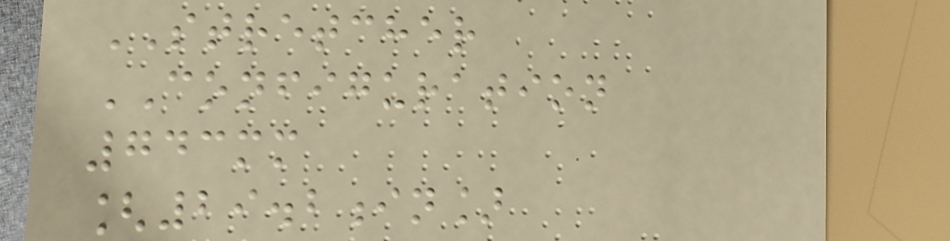STRETCHER
CONFIGURATION
743mm
[29.2in]
